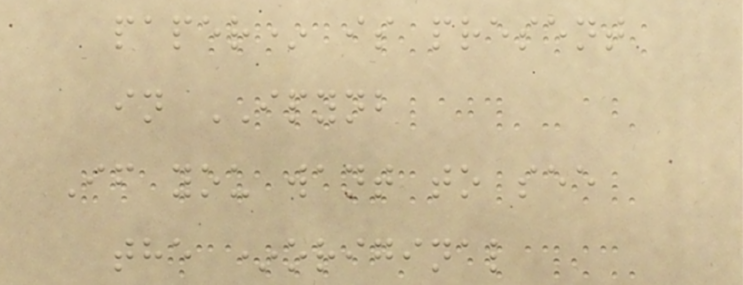paper* is present
in IPYNB
If you want to see
the *original
